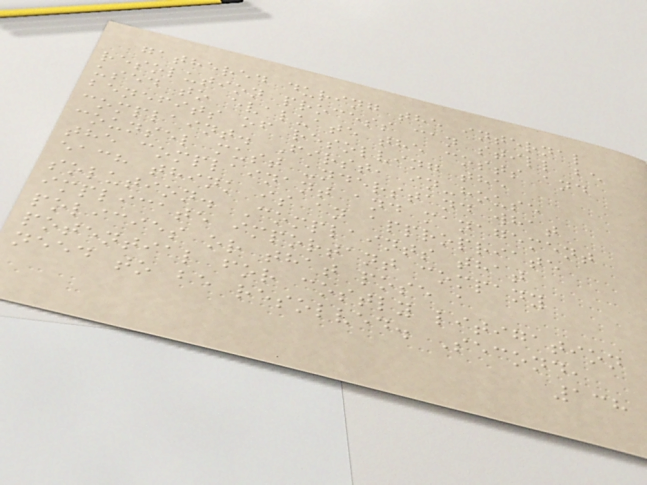gathered during the internal
resolution process can still be
used to evaluate the costs and
benefits of resolving the
complaint. First, in-house
counsel must understand what
the complainant and management
each think is an appropriate
solution. Complaints that
implicate important company
policies or that pose a
potential for costly litigation
need to be resolved. Second,
138
